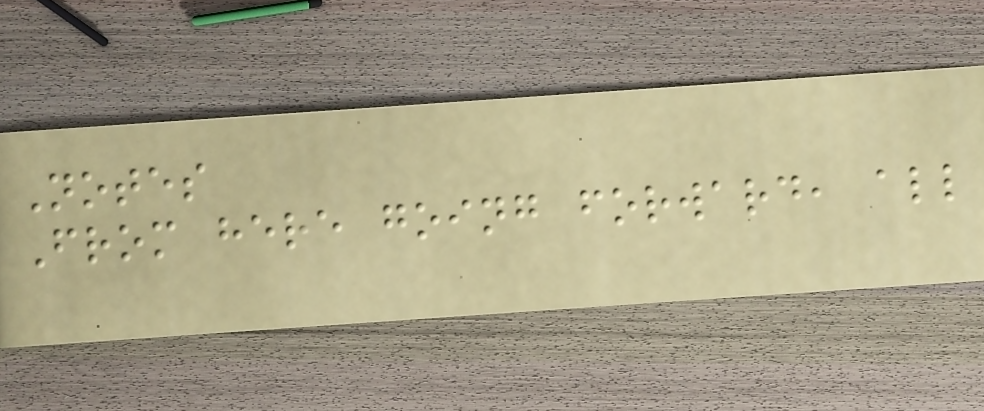Notes
From here going forward, all
